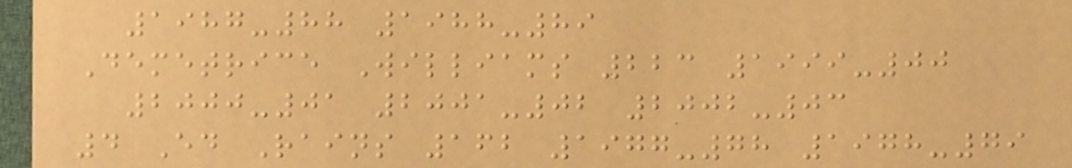1987-88 1988-89
Demetrice Williams 223 1999-00
2000-01 2001-02 2002-03
4 Ed Rains 162 1977-78 1978-79
